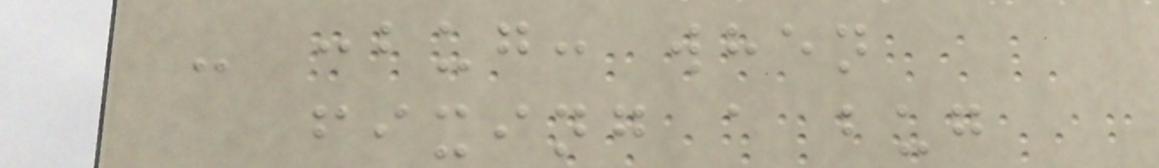- :bug: when
fixing a bug
